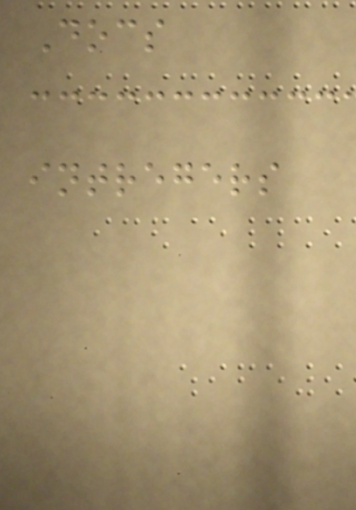Docs
intregers
